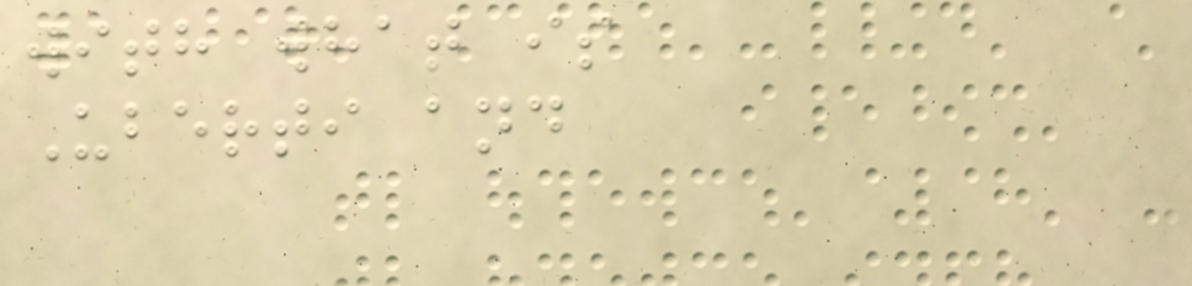with what is
Uberti and
